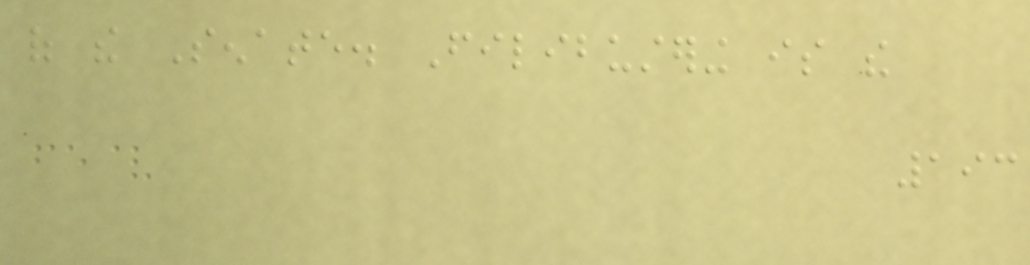of the Senate. Filibustering is the
193
